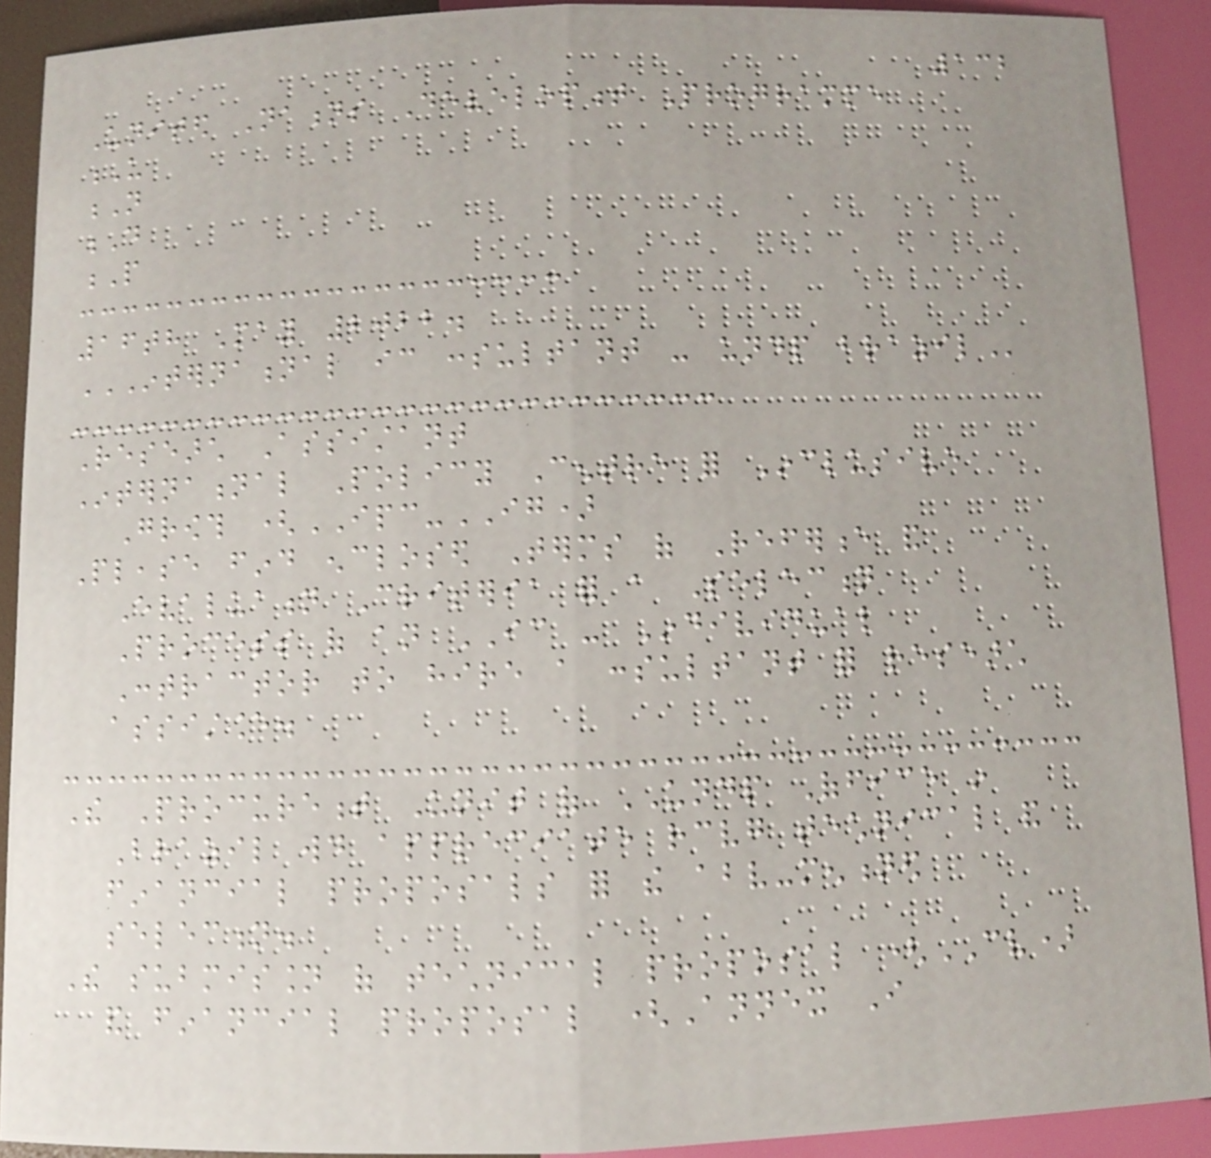132
United Nations Development Programme
U
N
D
P
16th May 2022.
INTERNATIONAL IC CONSULTANT - UNDP BRAZIL
Research Assistant
International Policy Centre for Inclusive
Growth (IPC-IG)
Please find enclosed Terms of Reference and
Evaluation Criteria for a Selection
Process of an IC - Individual
Contractor to hire a consultant for research
assistance.
The Procurement Unit of UNDP Office in
Brazil would appreciate receiving technical and
financial proposals for the above-mentioned
selection.
The submission of technical proposal (CV)
and financial proposal (Annex I
